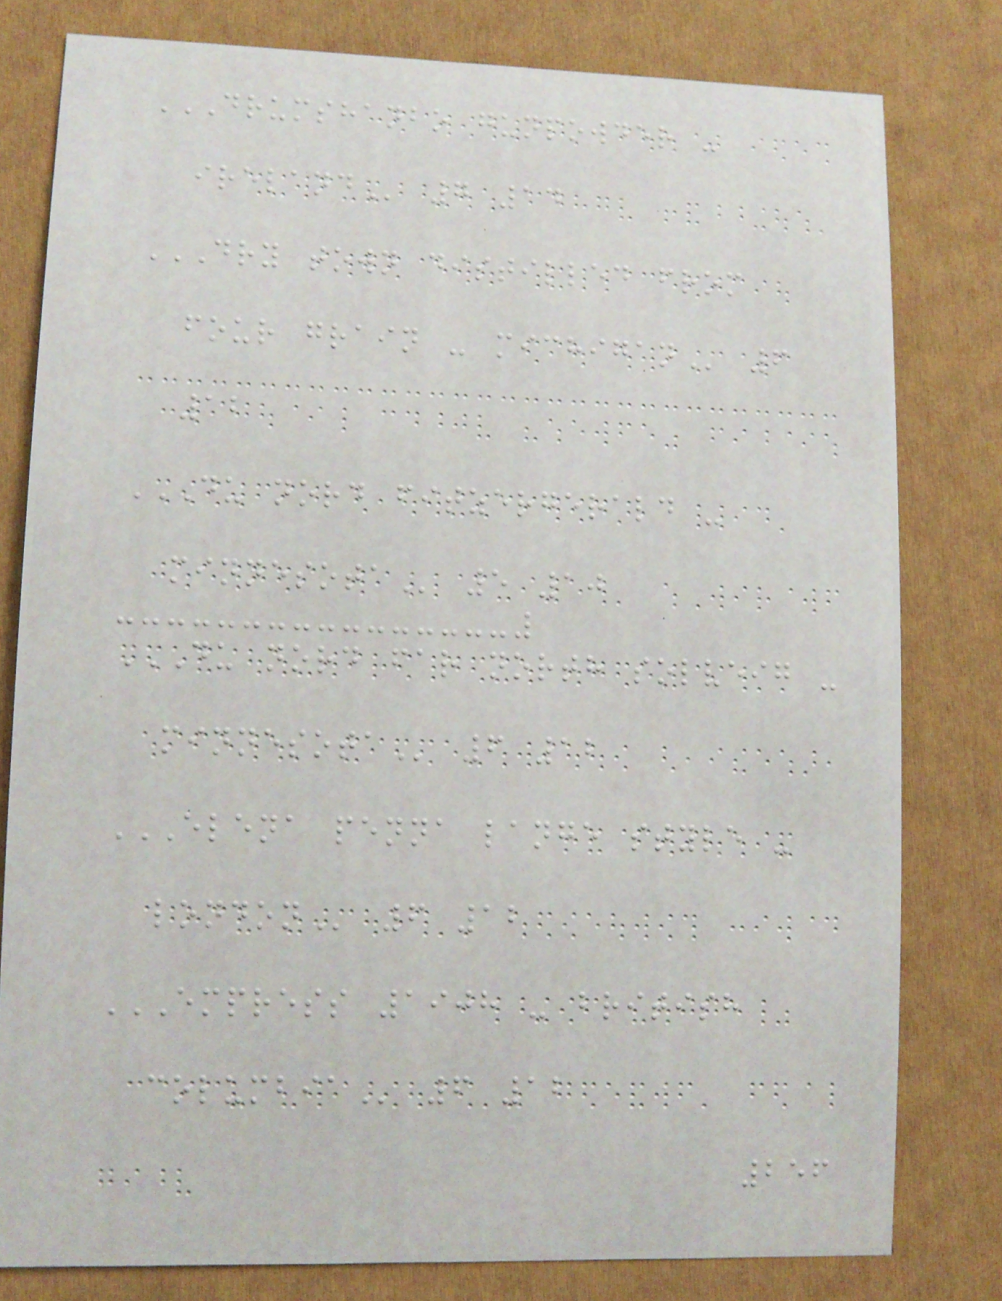DRUMSHANBO GUNPOWDER -
IRELAND 7 14
DRY TOWN DISTILLED FROM
FOUR GRAIN - MICHIGAN 6
12
DU NORD FITZERGERALD -
MINNESOTA 5 10
DU NORD FAR NORTH SOLVEIG -
MINNESOTA 6 12
ELENA PENNA LANGE STYLE -
LONDON 6 12
EMPRESS 1908 - BRITISH
COLUMBIA 6 12
256
